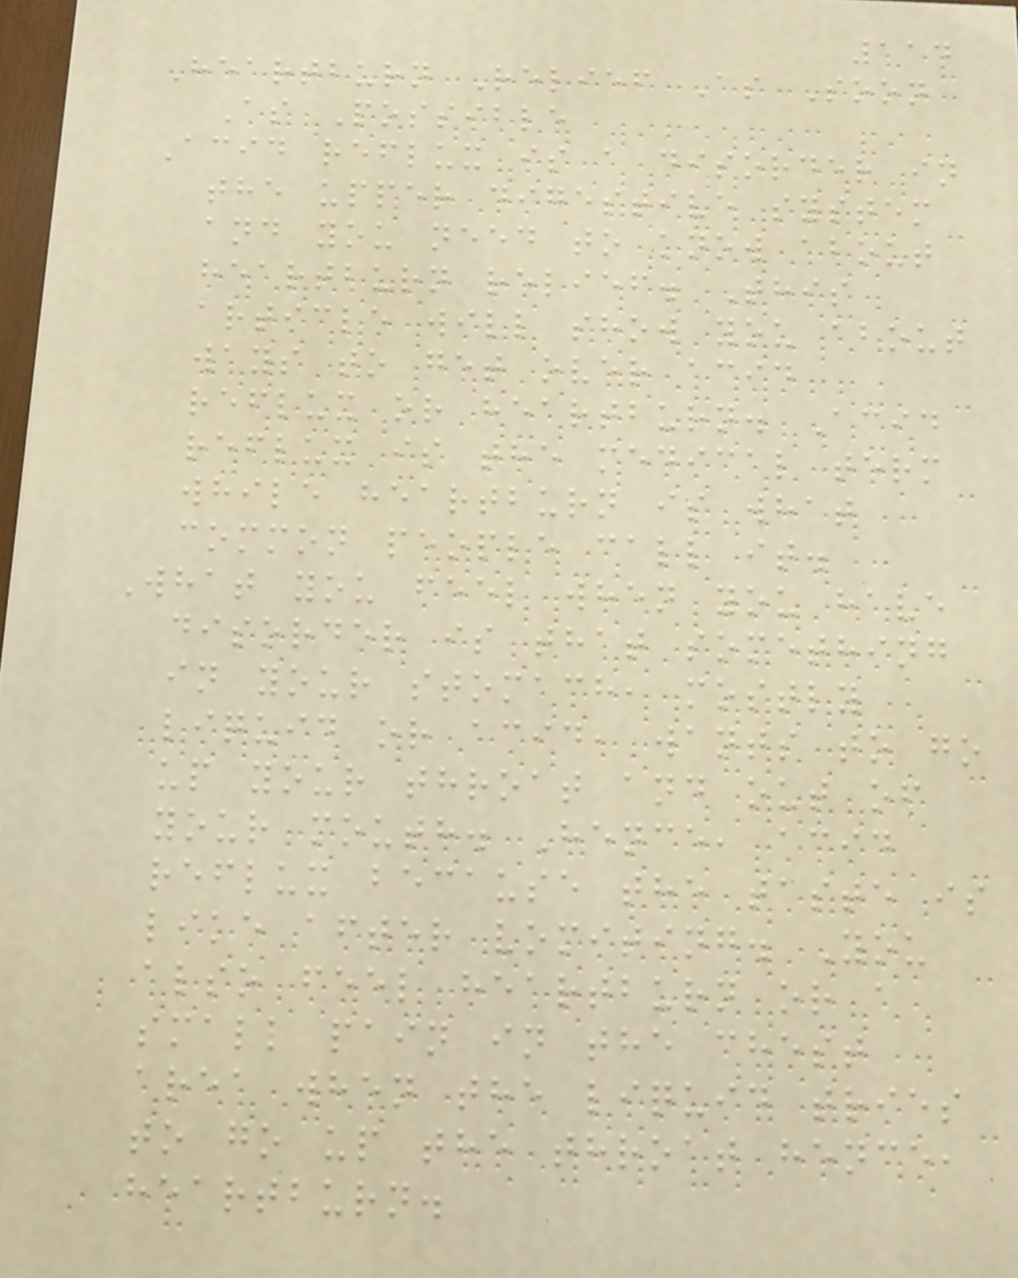114
Heartburn Relief As Soon
As Possible
Acid reflux is a disorder in
the upper digestive system
and you need to know about
heartburn relief. This
article will show you about
ways to get over acid
reflux or heartburn. Acid
reflux is the medical term
while heartburn is what
common people call it.
What you feel when you have
disorder is that something
in your stomach, mostly
liquid or acid, wants to go
up your throat and out of
your mouth. Hence, acid
reflux because the taste is
like after vomiting. You
also feel heartburn or a
small pain in the chest
area when the liquid tries
to go up the throat hence,
heartburn.
